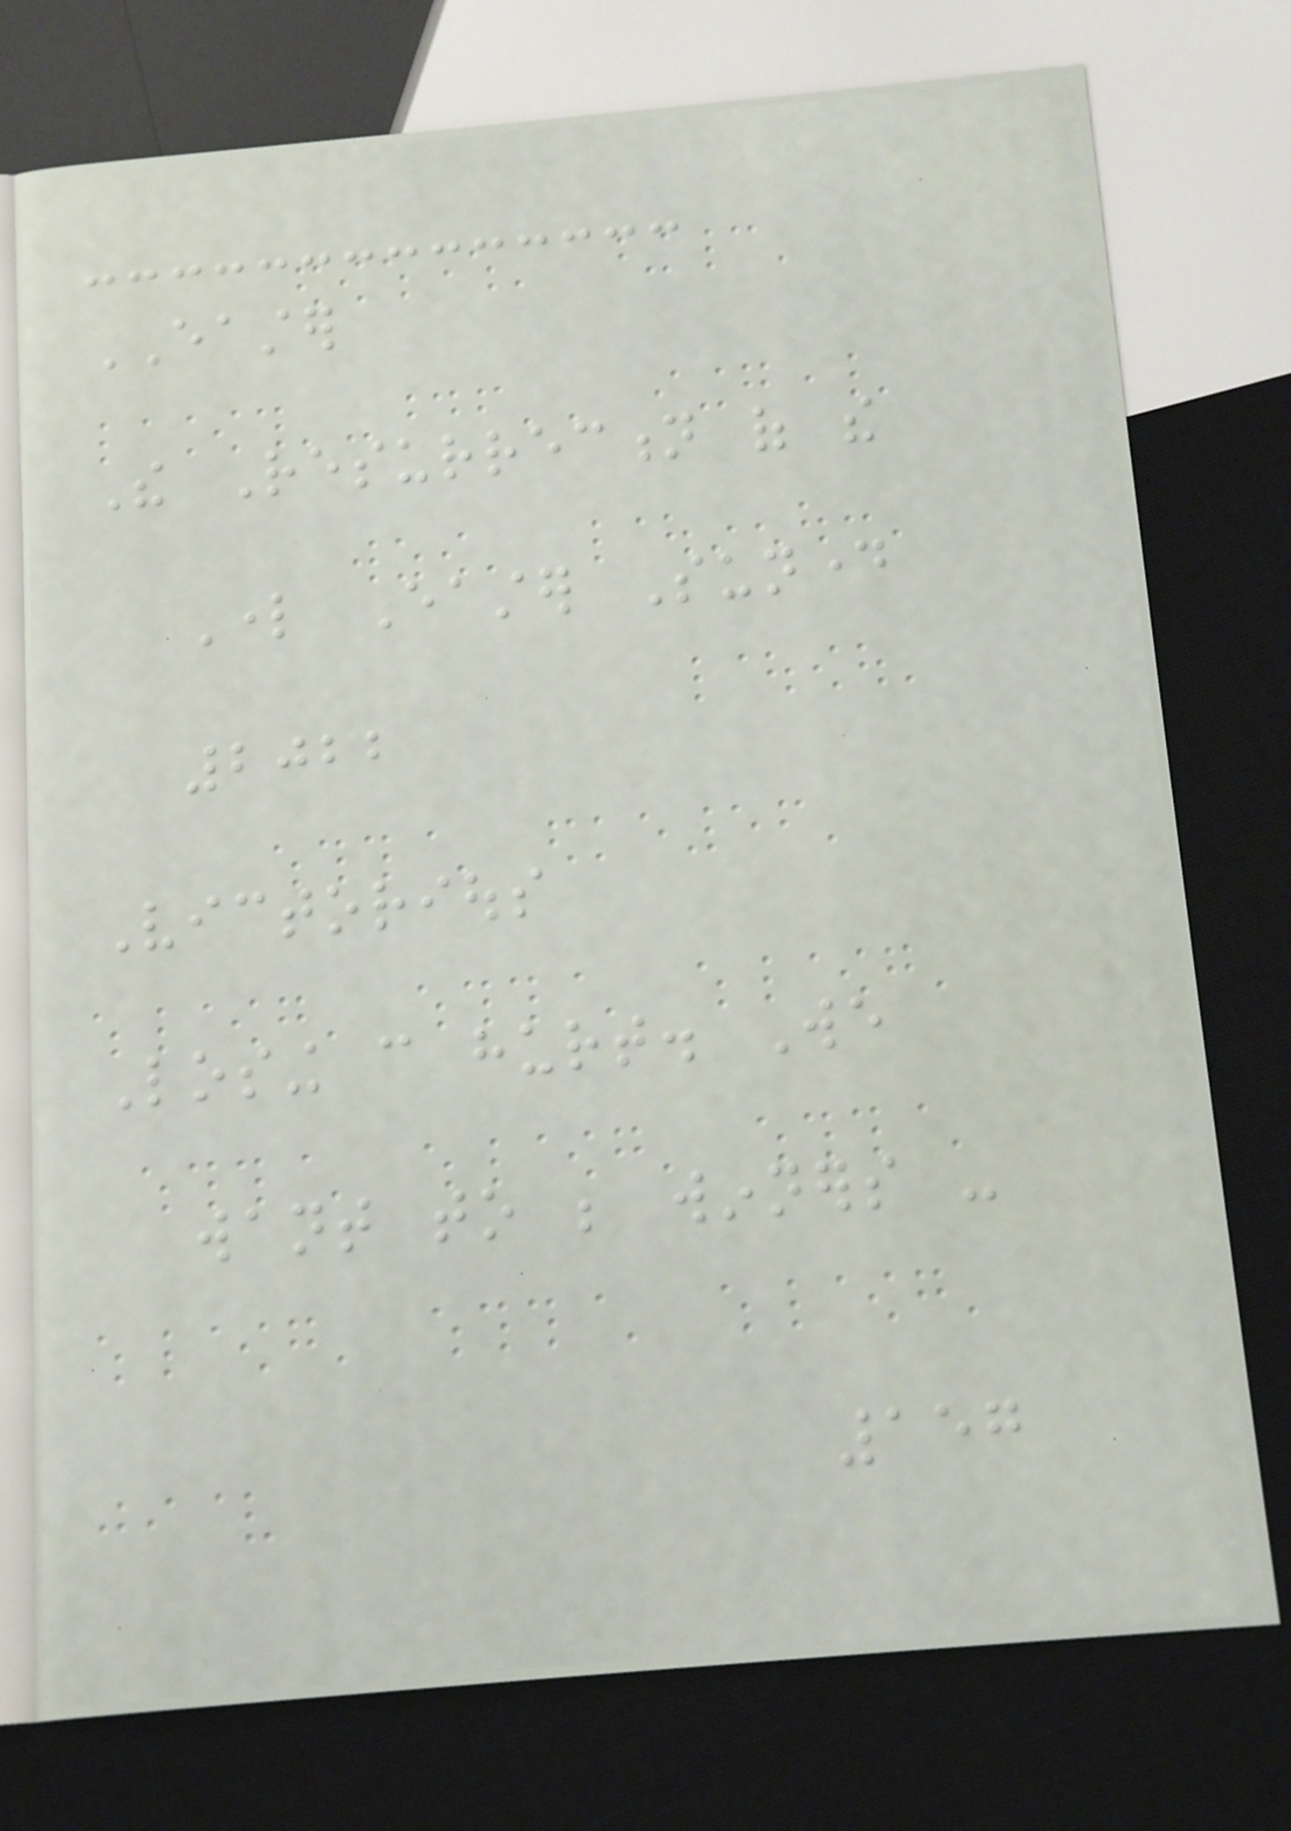EASTER
The Resurrection of the
Lord Easter Sunday
2022
Victorious
Losing can hurt. We
want to be winners -
157
